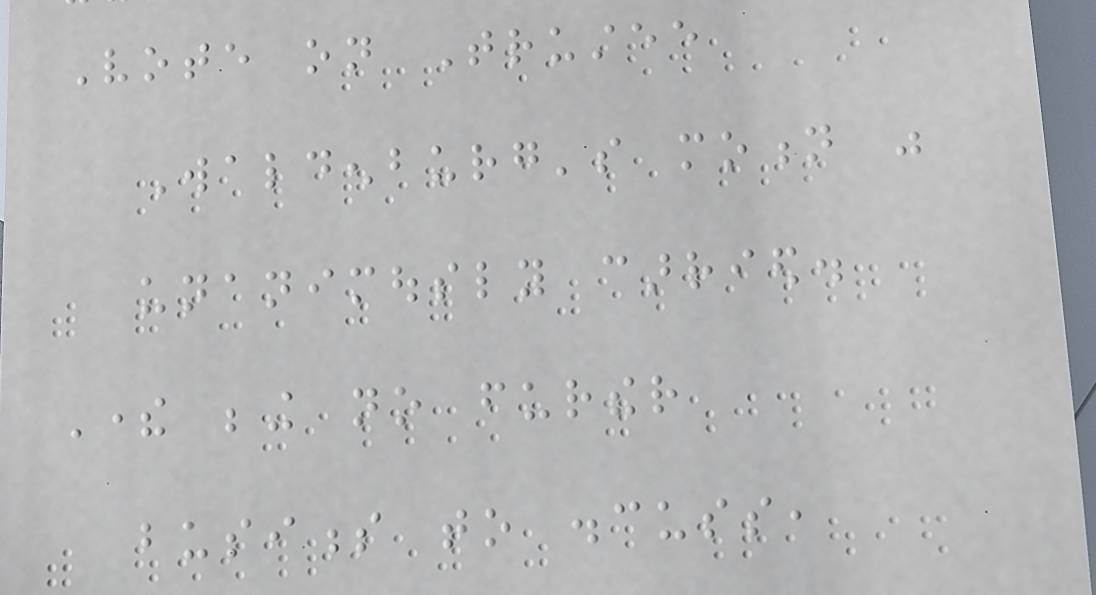Vote on Trustee
Waldenburg's motion was
unanimously carried.
There being no further
business to discuss,
